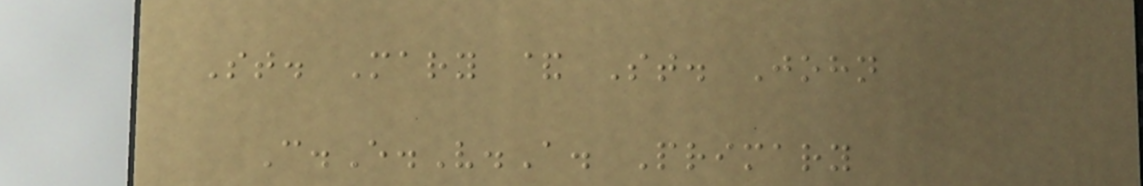St. Mary & St. John
C.E.V.A. Primary
